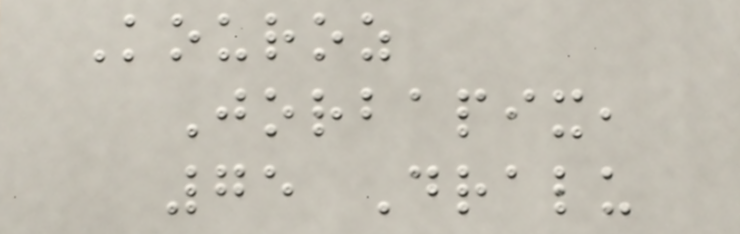Kouroz
Jorbapix,
75 Dralu
